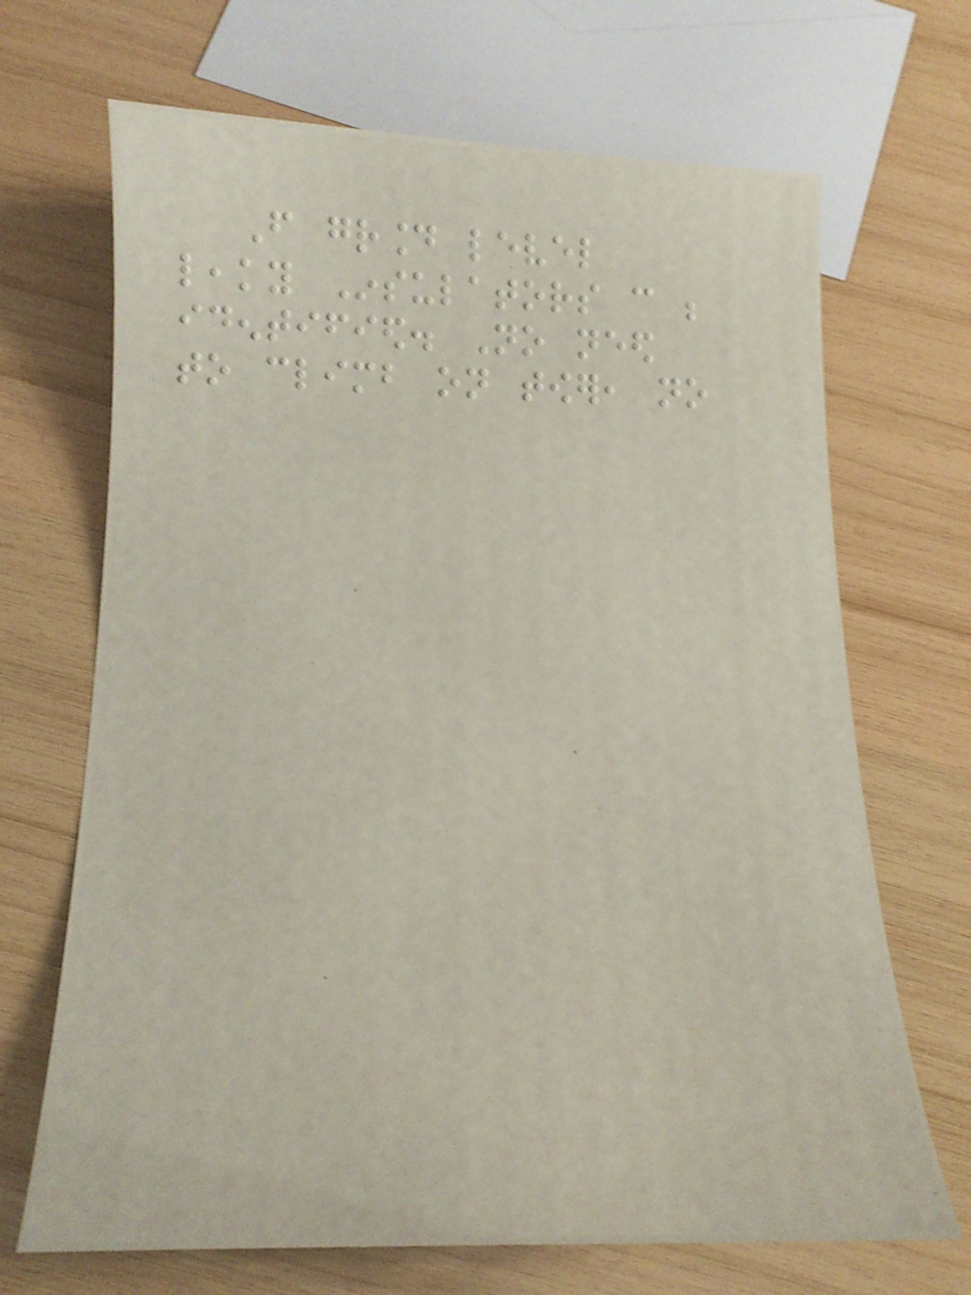From ground level
leaky Insulators can be
identified. No need
to climb on tower, no
